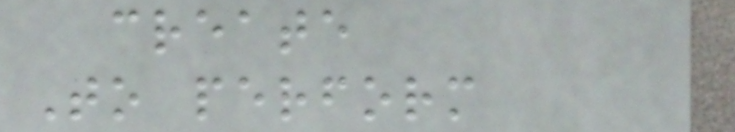create
To perform
